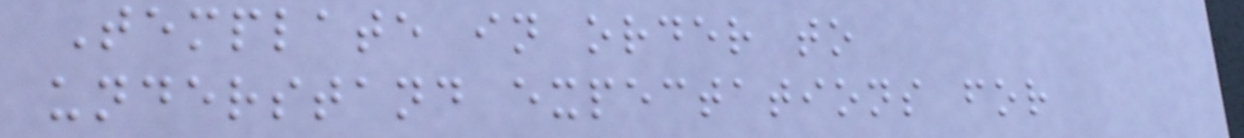Template in order to
understand expectations for
